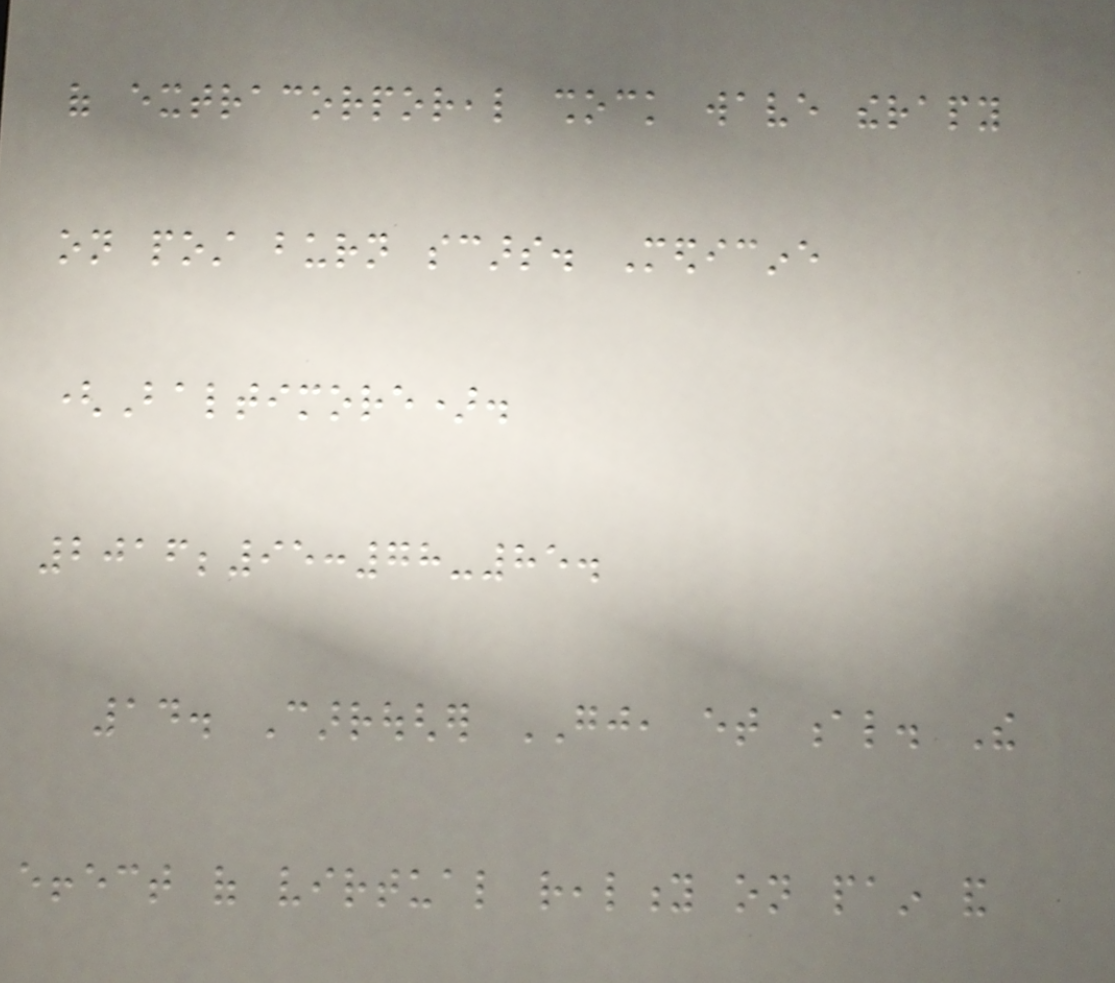of extracorporeal shock wave therapy
on post burn scars. Medicine
(Baltimore).
2016;95:78-85.
14. Carrougher GJ, et al. The
effect of virtual reality on pain and
